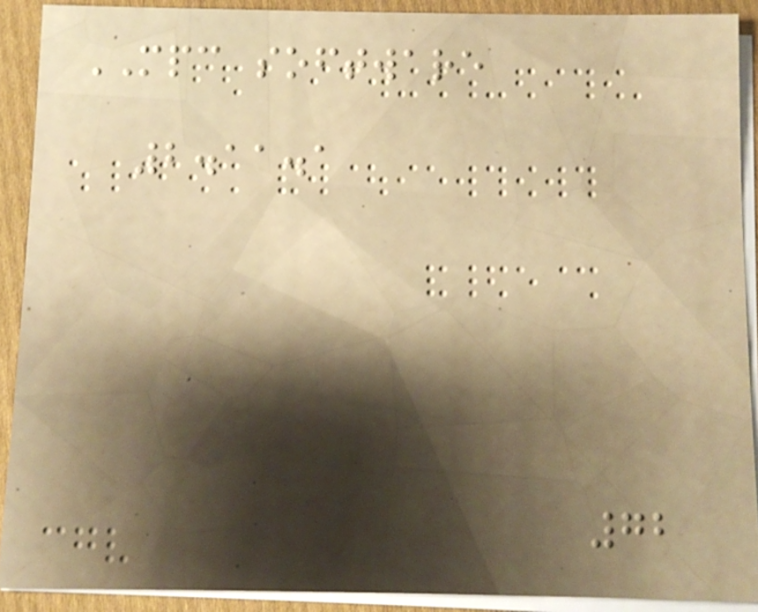MPC software
2.11.1
72
